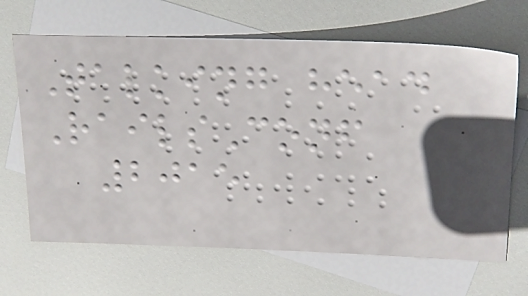Talking head
RailsConf
2015
